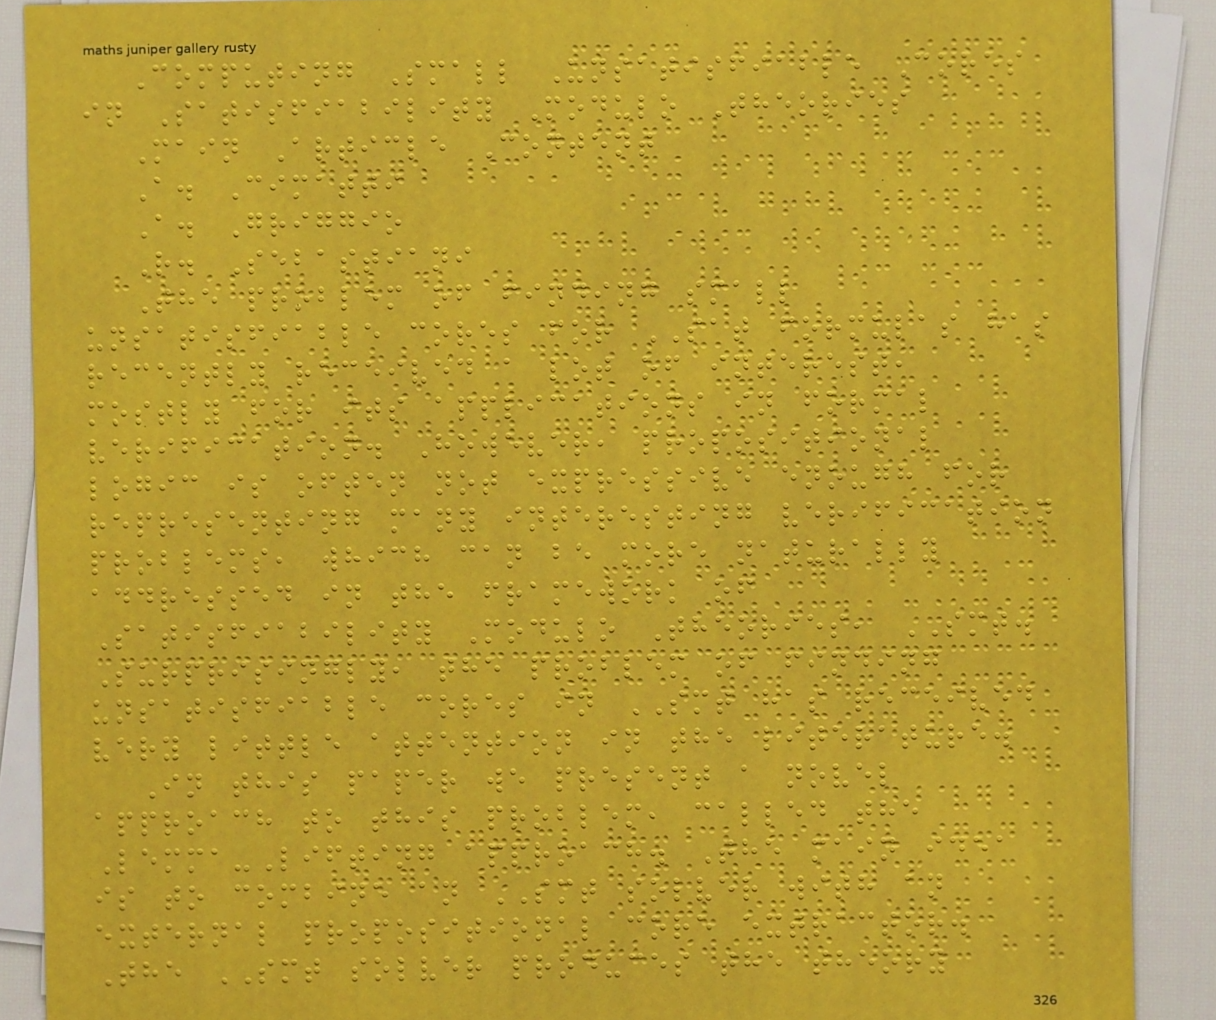Computing Small Unsatisfiable Cores
in Satisfiability Modulo Theories
Main Article Content
A. Cimatti
A. Griggio
R. Sebastiani
The problem of finding small
unsatisfiable cores for SAT formulas has
recently received a lot of interest,
mostly for its applications in formal
verification. However, propositional
logic is often not expressive enough for
representing many interesting verification
problems, which can be more naturally
addressed in the framework of
Satisfiability Modulo Theories, SMT.
Surprisingly, the problem of finding
unsatisfiable cores in SMT has received
very little attention in the literature.
In this paper we present a novel
approach to this problem, called the
Lemma-Lifting approach. The main idea
is to combine an SMT solver with an
external propositional core extractor.
The SMT solver produces the theory
